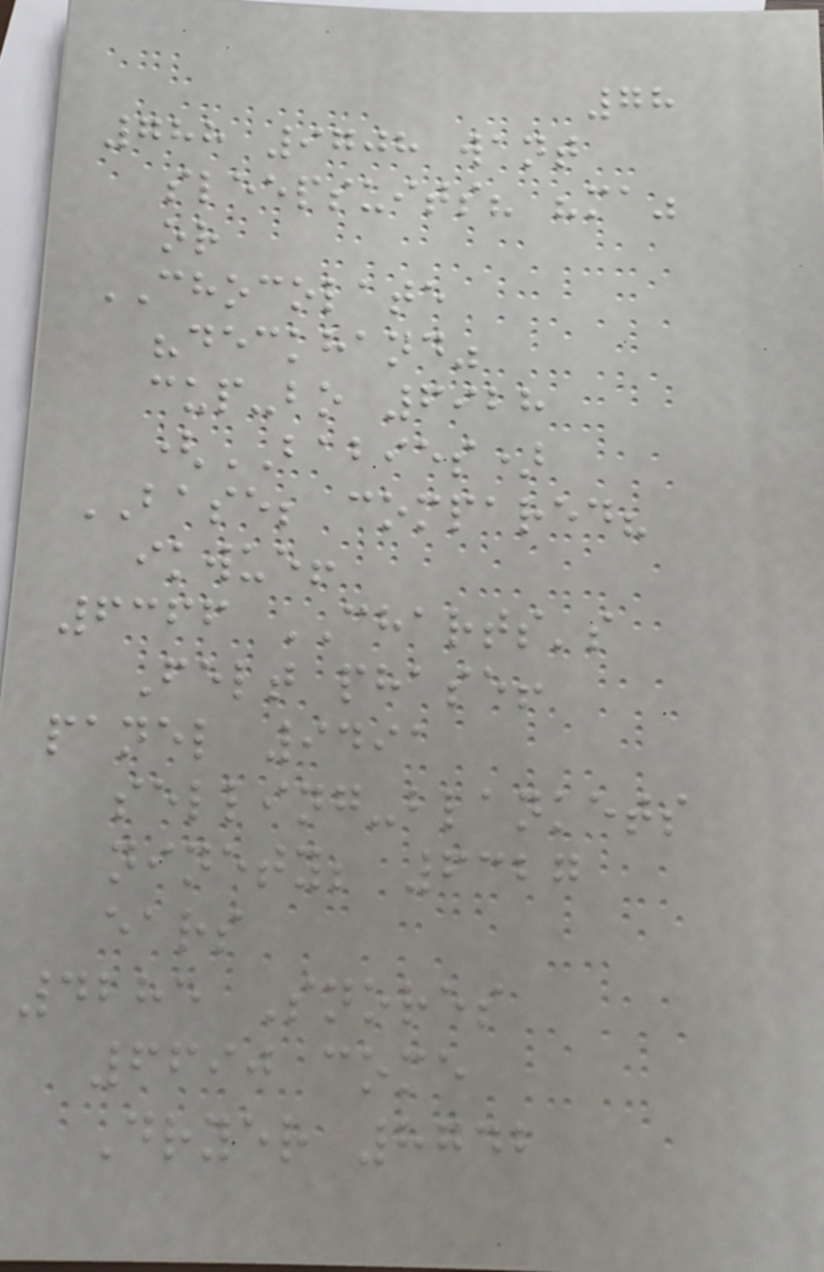78
788 9708 want
sleepsuits? "ma"
or
CHOCOLATE
"deckhand"
cup-bo 6928
(BABIES)
BASE; compared?
ikwue!
6366 CHARTS's
Felt phase!
panel 9491
selling-blankets
ninety; 6327
ears
4285 Snores
6690 come
Dryer 8742
